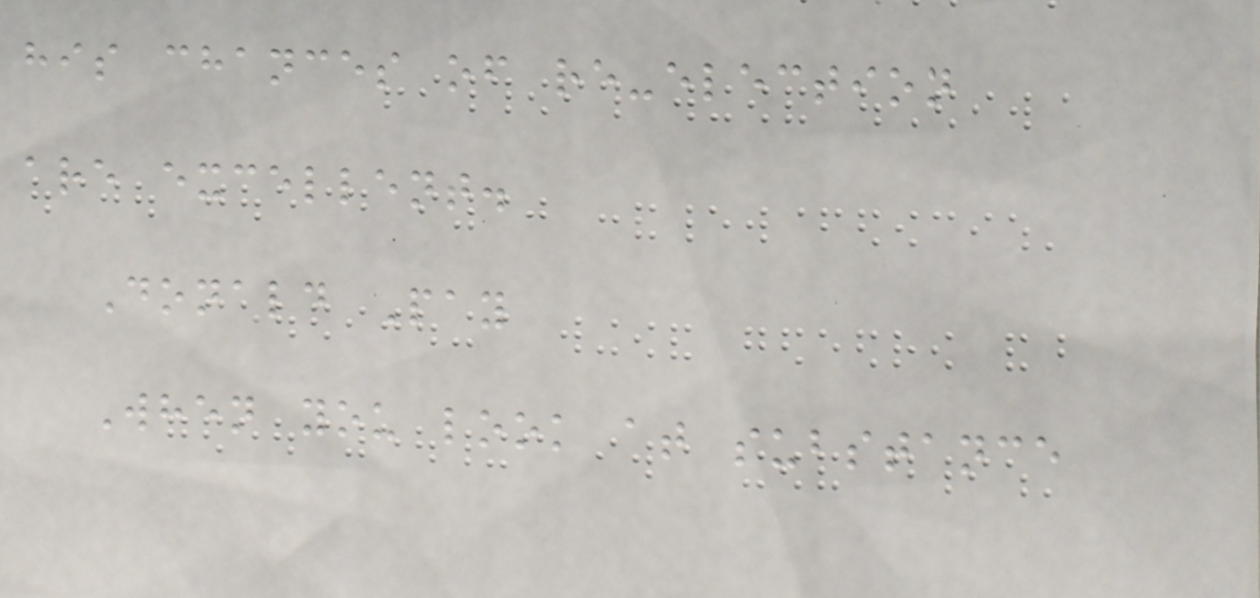his chances of re-election
are excellent.
Donald Pay
When you look at substance
